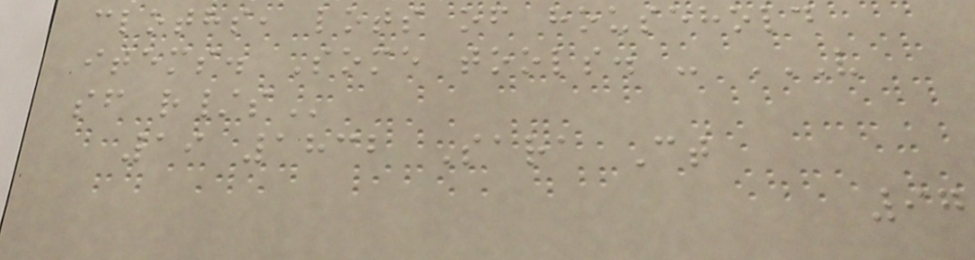cloths, lots of household
items. Some tools. - V
SF R/S
19 1832 Sara Ct
97
